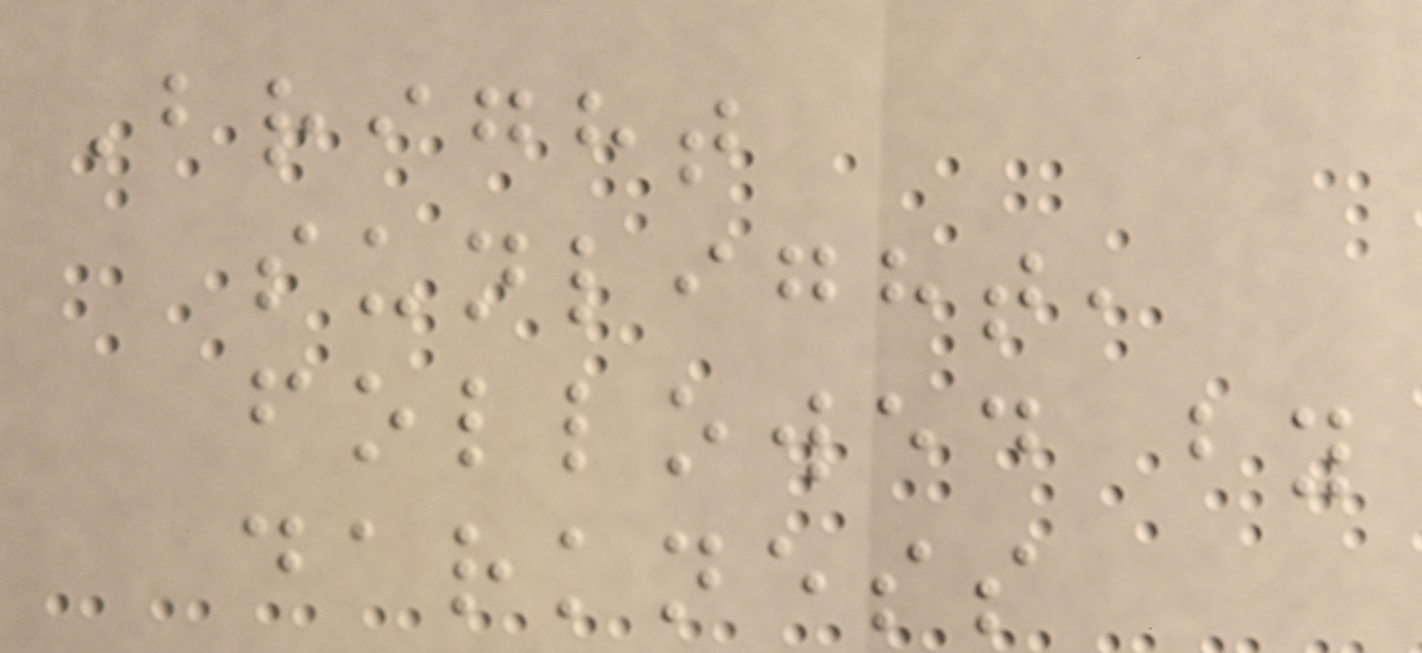Bright
sunlight,
followed by
darkness
